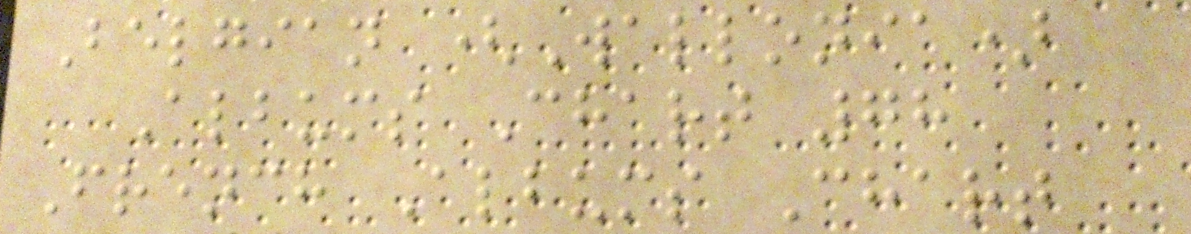Belgian (Wallonia)
Albums Chart 78
French Albums Chart
